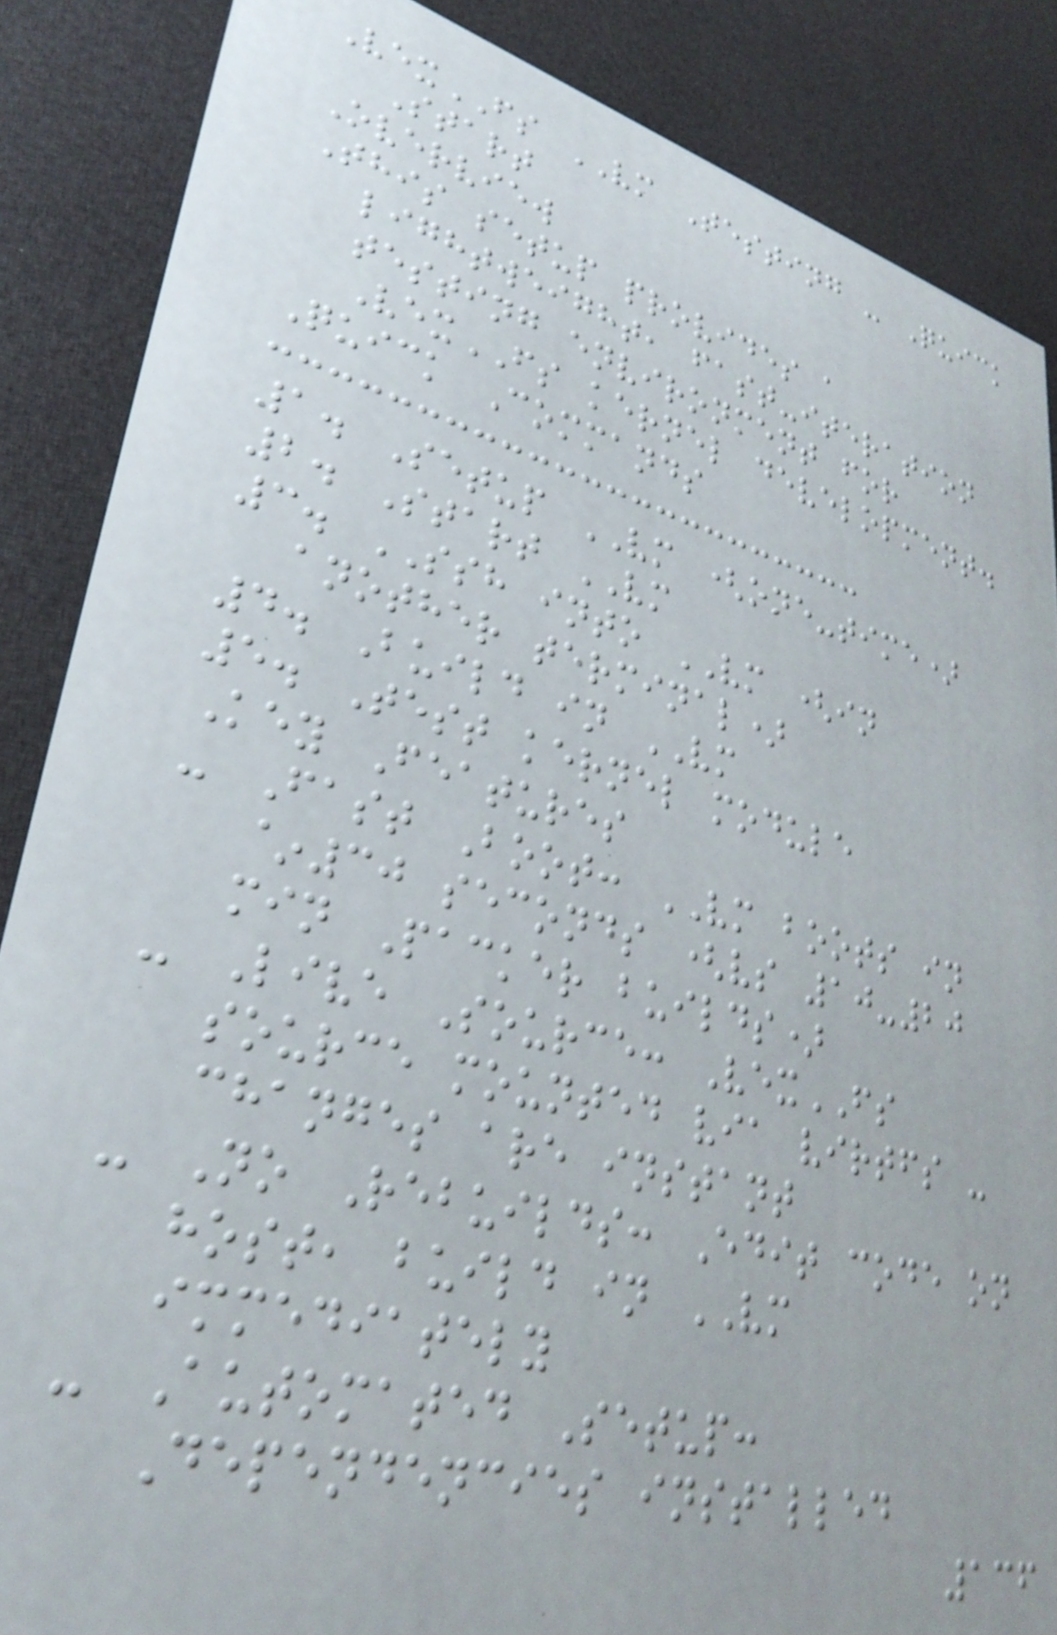VexFS VM Testing - Quick
Start
Overview
This setup provides a
lightweight, fast-iteration
testing environment for
VexFS kernel development.
Quick Commands
1. Setup VM (one-time)
2. Start VM
3. SSH into VM (in
another terminal)
4. Build in VM
5. Test kernel module
Key Features
- Fast Boot: VM boots in
~30 seconds (vs 10-20
min Packer builds)
- Live Source: VexFS
source mounted via virtfs -
changes are instant
- No Rebuilds: Edit code on
host, build in VM
immediately
- Automated Setup:
Dependencies installed
136
